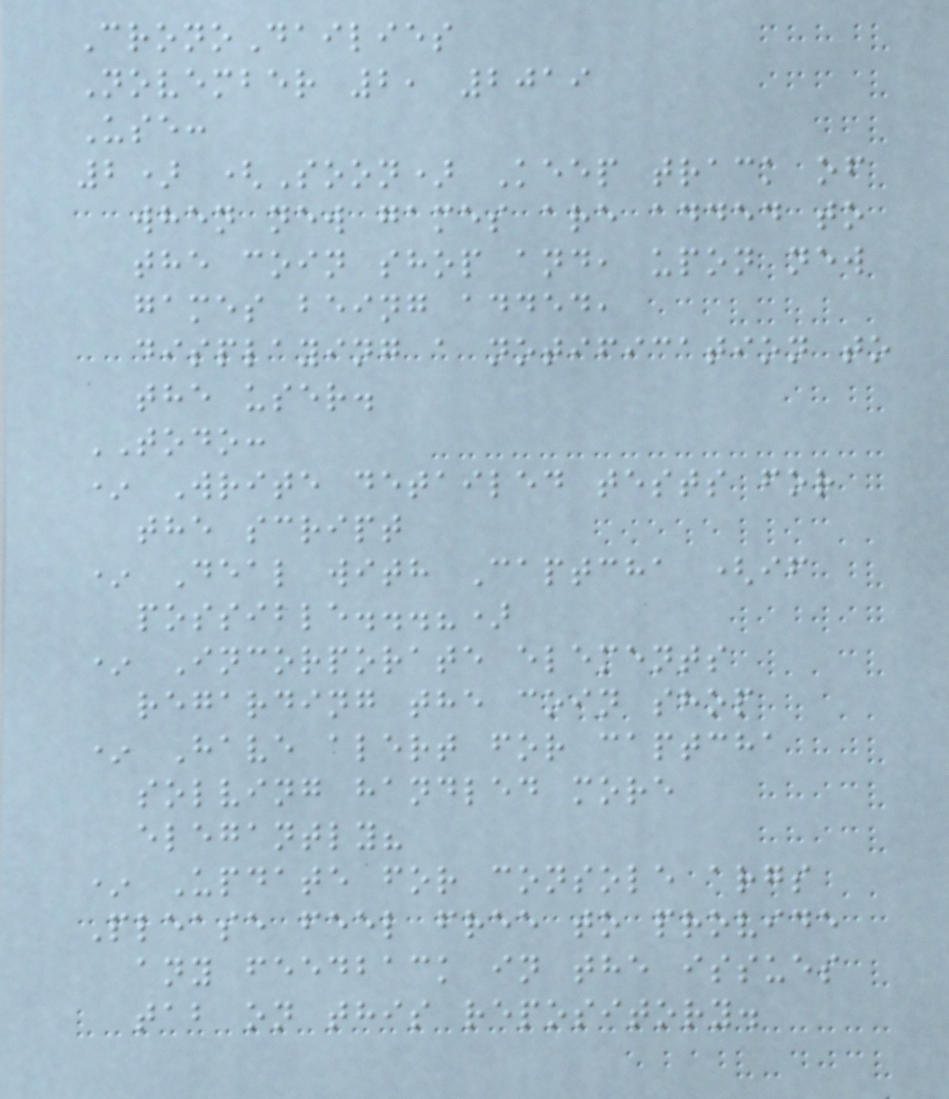CronoDailies
November 2, 2019
Use:
2) (Soon) Keep track of
when new games are added to
the coin shop and, upon new
games being added,
displaying a notification to
the user.
TODO:
* Write detailed tests for
the script
* Deal with Captcha (if
possible...?)
* Incorporate elements
regarding the coin shop
* Have alert for captcha
solving handled more
elegantly?
* Update for console args
Please feel free to provide
any feedback in the issues
tab on this repository.
